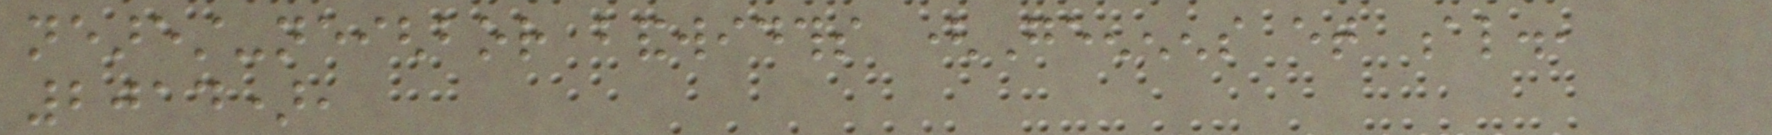nearest-neighbor bandwidths (Geenenens et al.,
2014),
